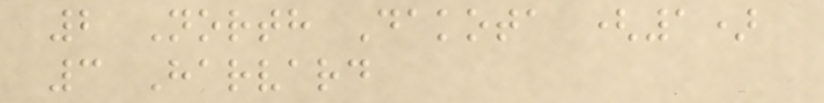2 North Dakota (1)
3 Harvard
